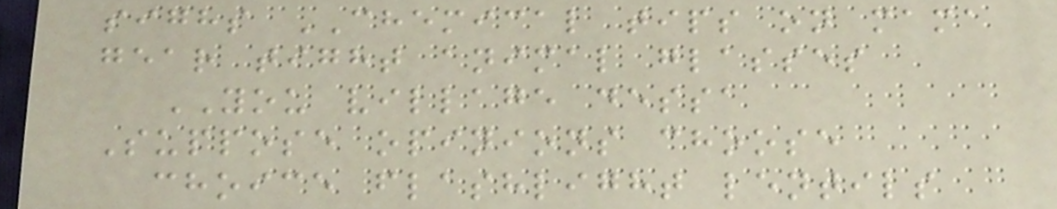sighs CHEMICAL tips on mama
gear tight animal glasses
YOU village dessa
Suppose opinions choose
choice flashlight lentils
